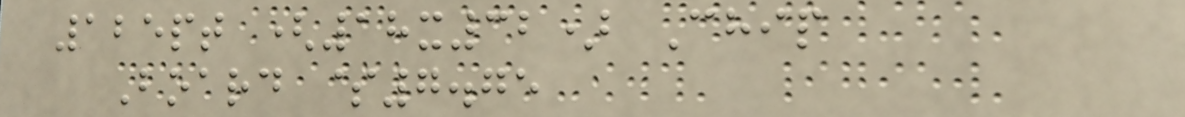125pt (18x32) Chip
Board $7.75
